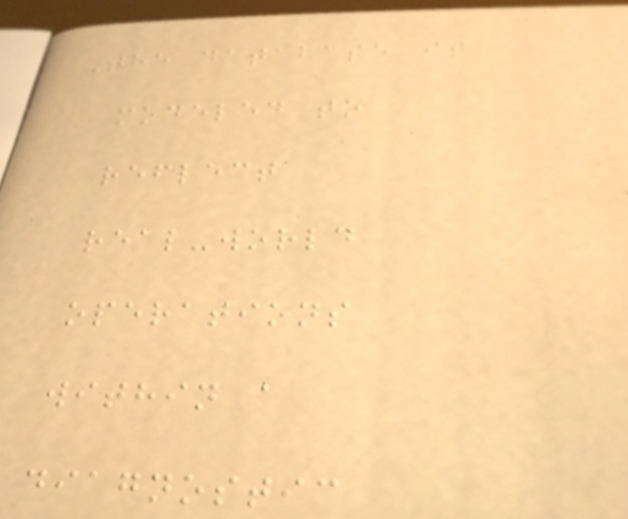The database is
modeled to
reflect
real-world
operations
within a
diagnostic
